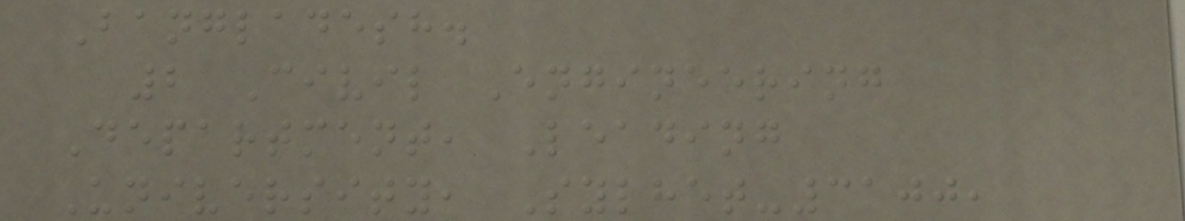Bangladesh.
2 Civil Engineering
Department, Leading
University, Sylhet-3100,
